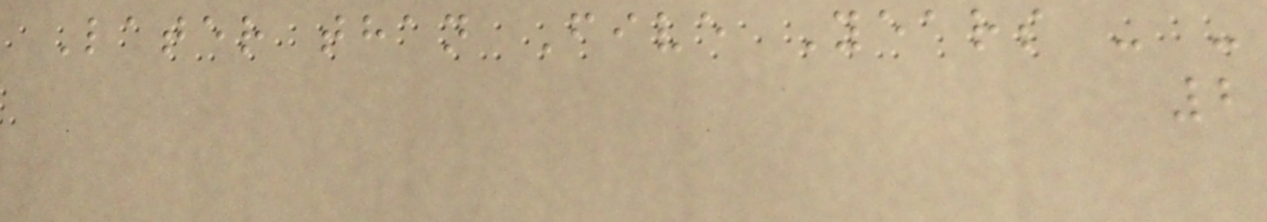Later than Five Years - -
2
